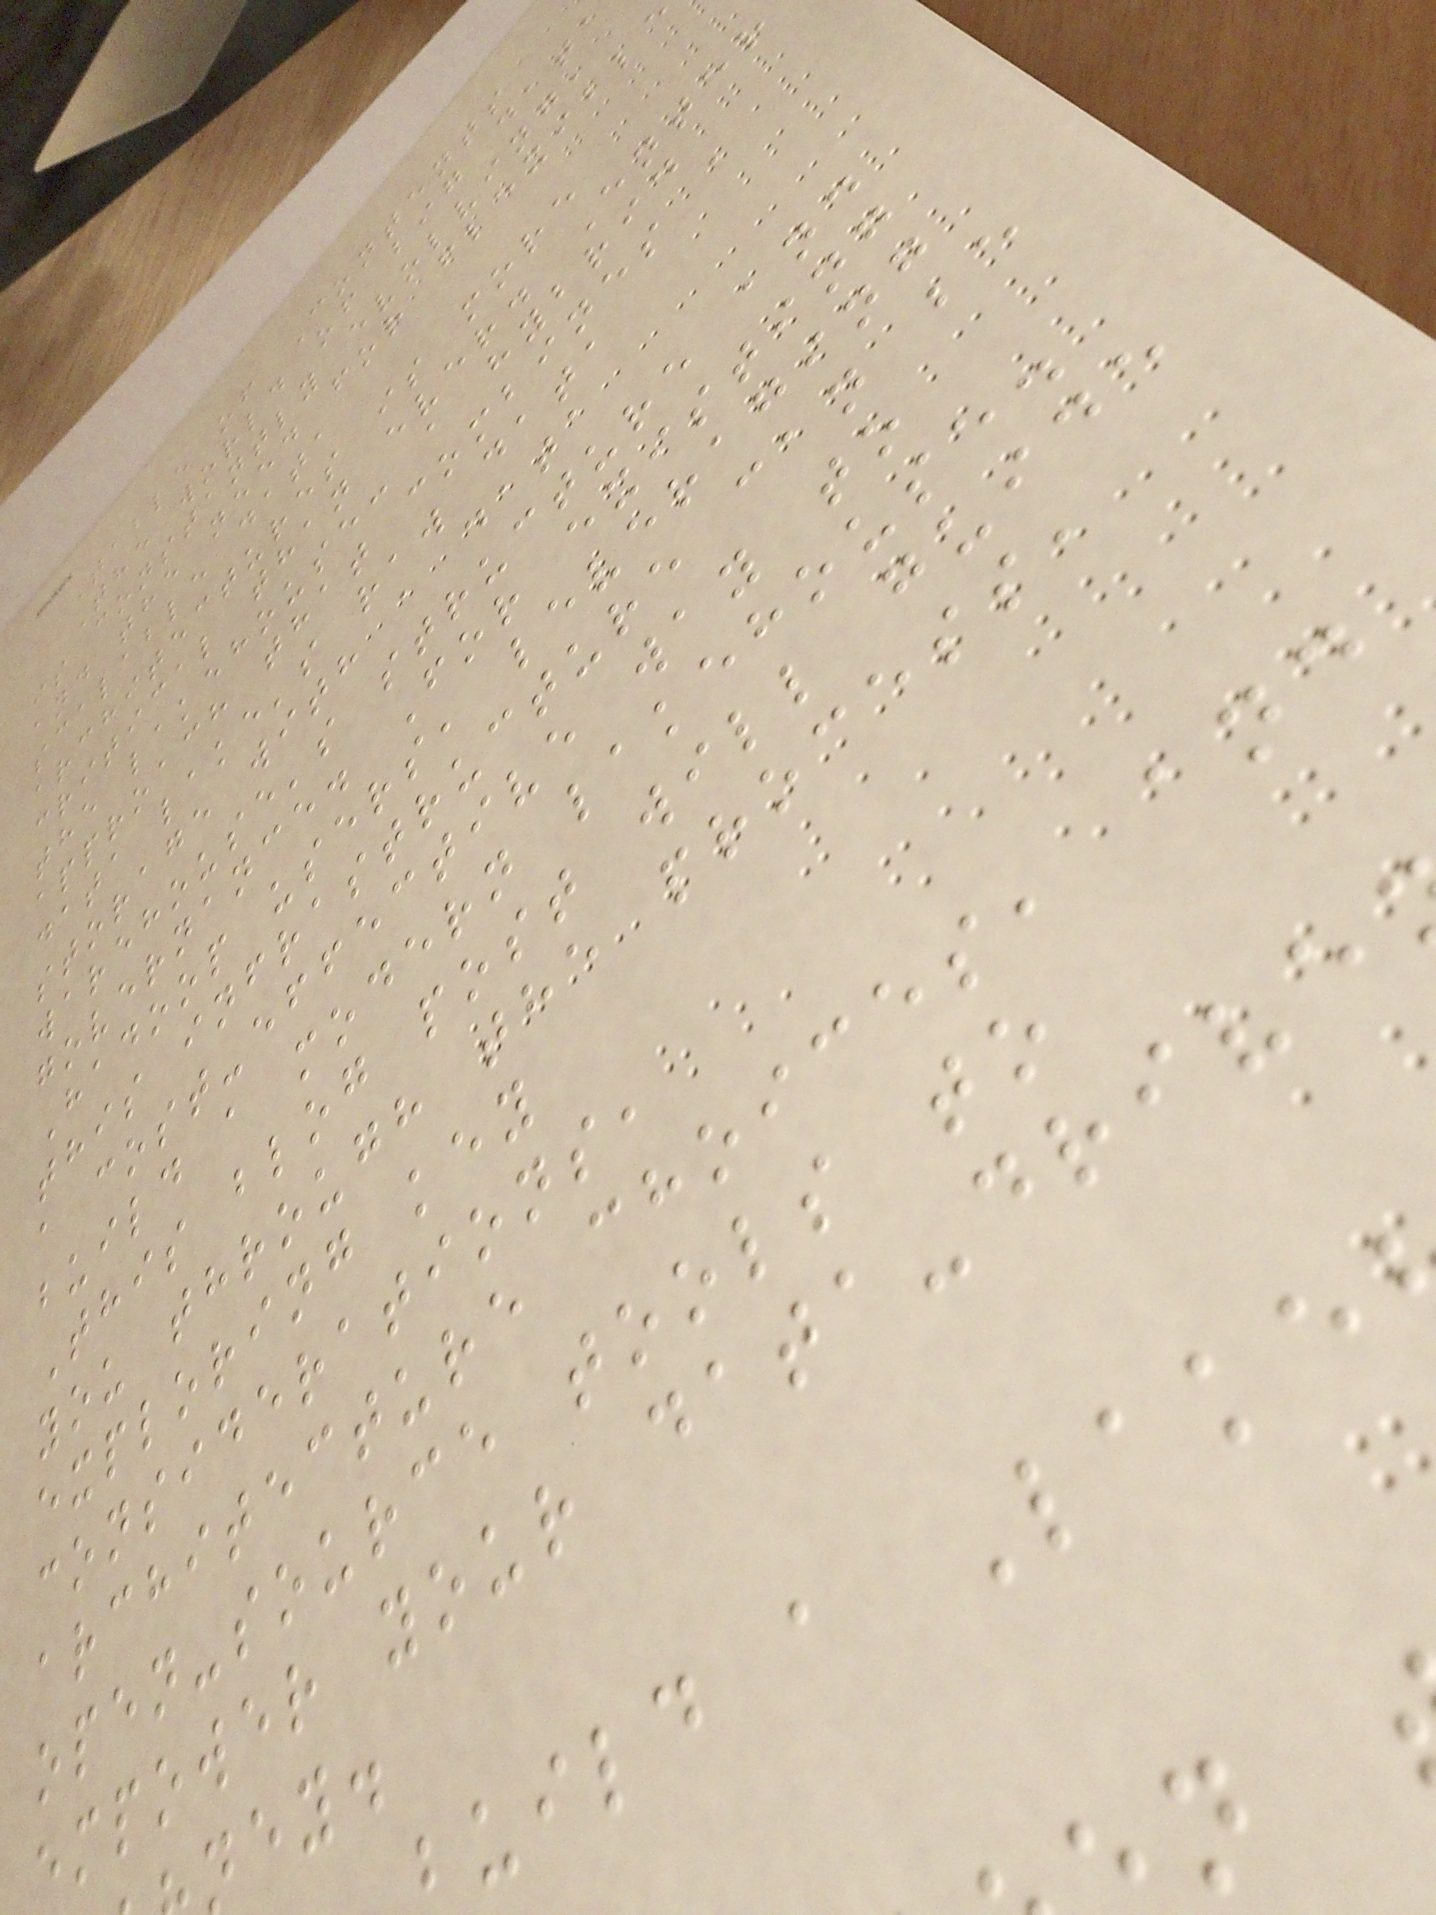Table of Contents
The world of big data
is constantly evolving,
and the need for flexible
scalable data
architectures is more
critical than ever. Enter
the lakehouse: a hybrid
approach that combines a
data lake's raw data
storage with a data
warehouse's structure and
governance. For existing
Hadoop users, leveraging
this infrastructure can be
a cost-effective way to
build a modern lakehouse.
This blog post will guide
you through the process,
exploring key
considerations,
architecture choices, and
open-source tools to
empower your data-drive
ney.
uild a Lake
